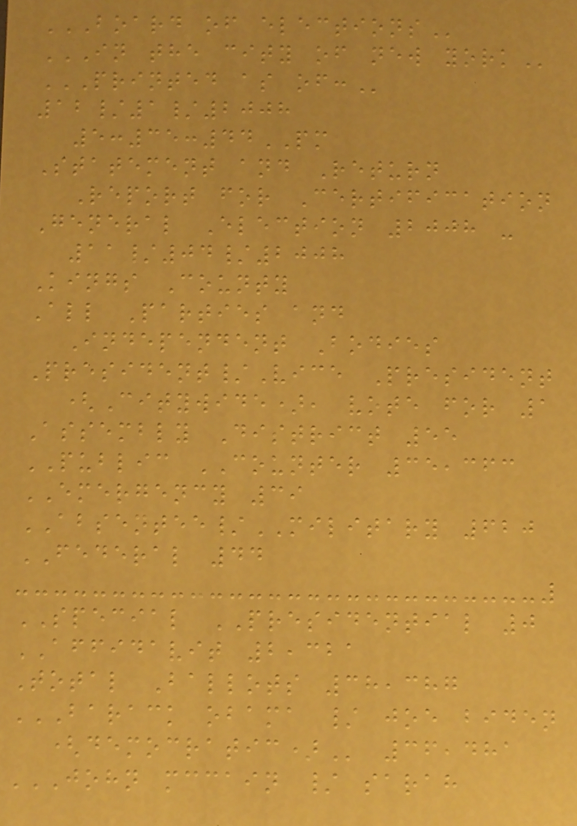BOARD OF ELECTIONS
IN THE CITY OF NEW YORK
PRINTED AS OF:
12/1/2008
5:35:44PM
Statement and Return
Report for Certification
General Election 2008 -
11/04/2008
Kings County
All Parties and
Independent Bodies
President/Vice President
(Citywide), vote for 1
Assembly District 55
PUBLIC COUNTER 35,363
EMERGENCY 39
ABSENTEE/MILITARY 620
FEDERAL 44
SPECIAL PRESIDENTIAL 0
AFFIDAVIT 2,321
Total Ballots 38,387
BARACK OBAMA / JOE BIDEN
(DEMOCRATIC) 36,481
JOHN MCCAIN / SARAH
